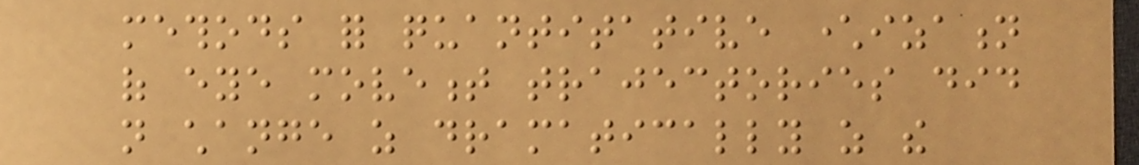methods for quantitative characterization
of eye movement trajectories did
not change as dramatically as the
